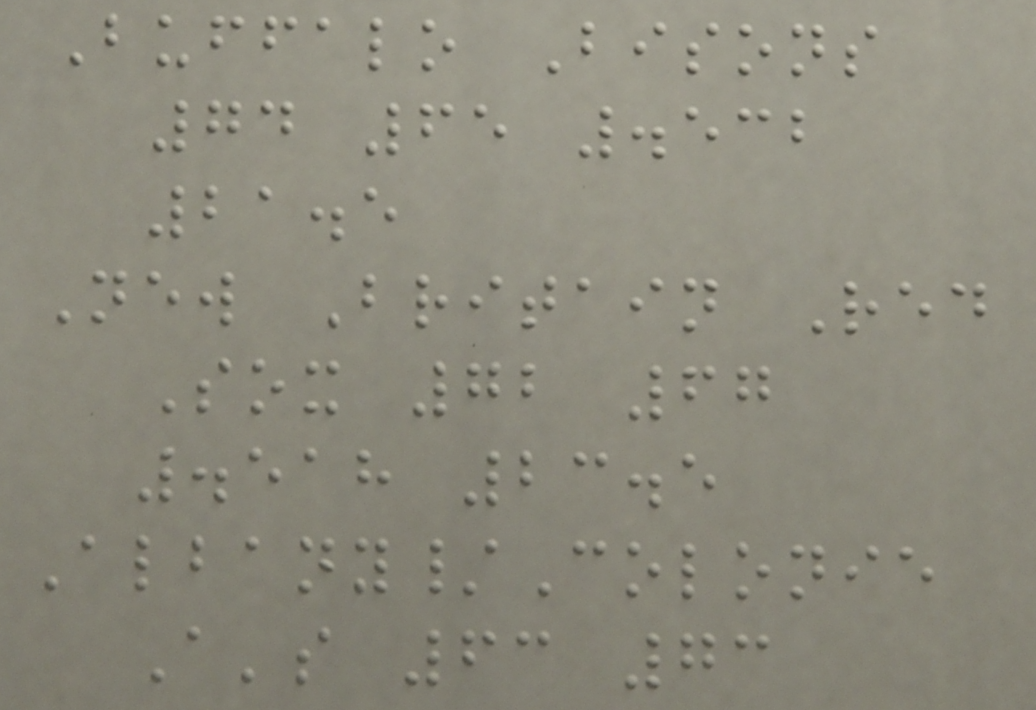Buffalo Bisons
74 65 .532
21.5
New Britain Red
Sox 72 67
.518 23.5
Albany/Colonie
A's 63 73
